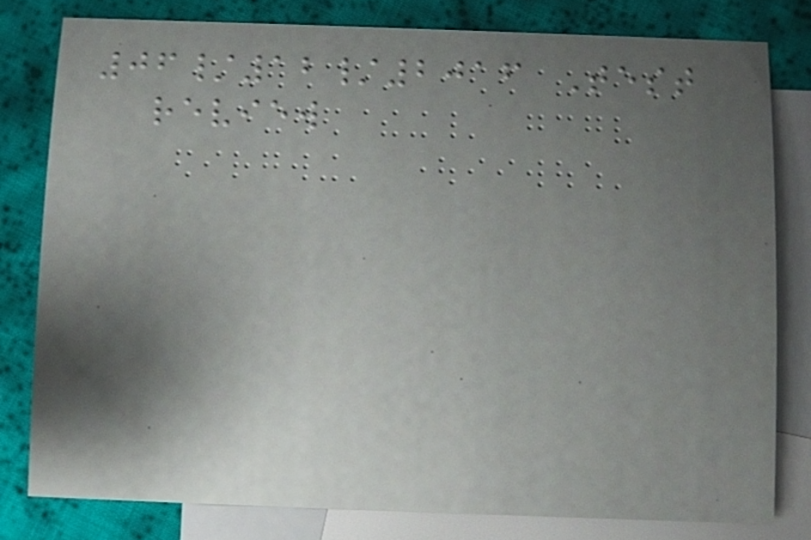06/12/2016 Test
review
